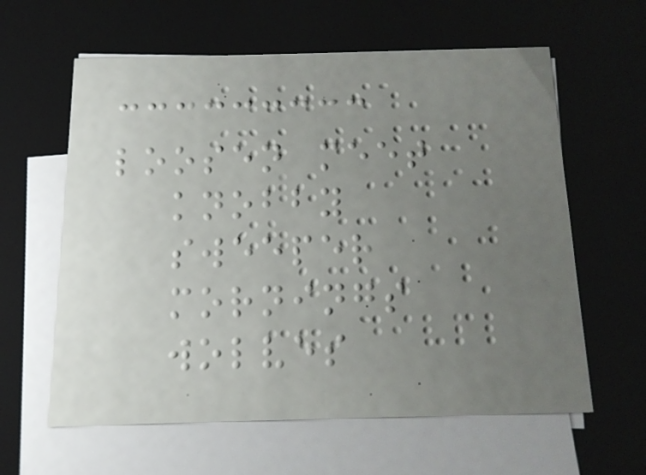loosen meet
knobby
sweeper
mornings
wolves
